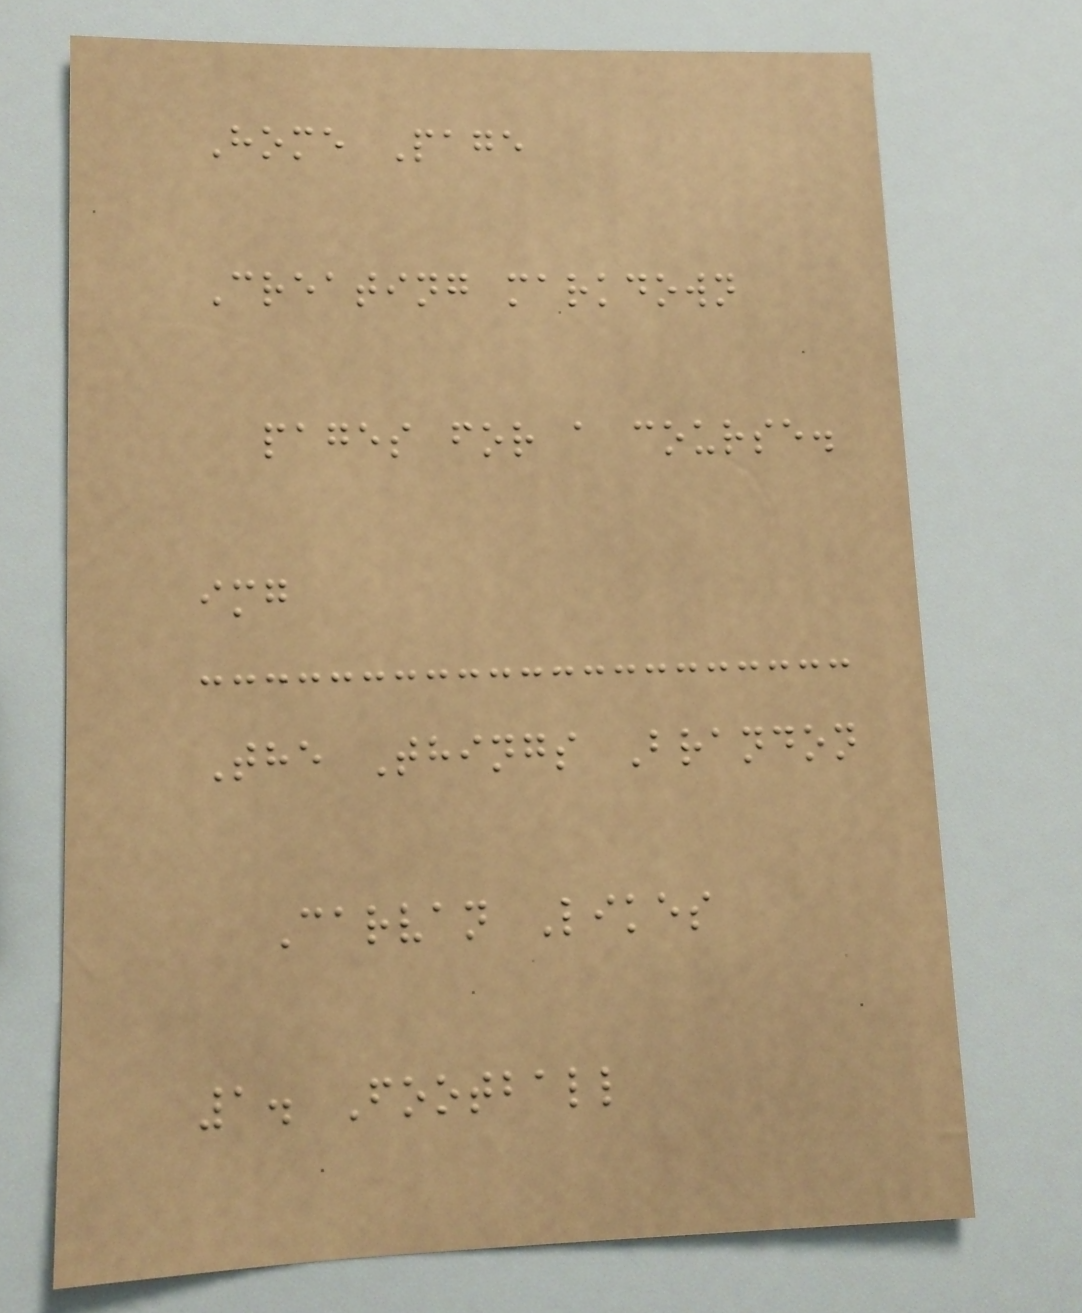Home Page
Creating markdown
pages for a course.
img
The Things Brandon
Carvan Likes
1. Football
